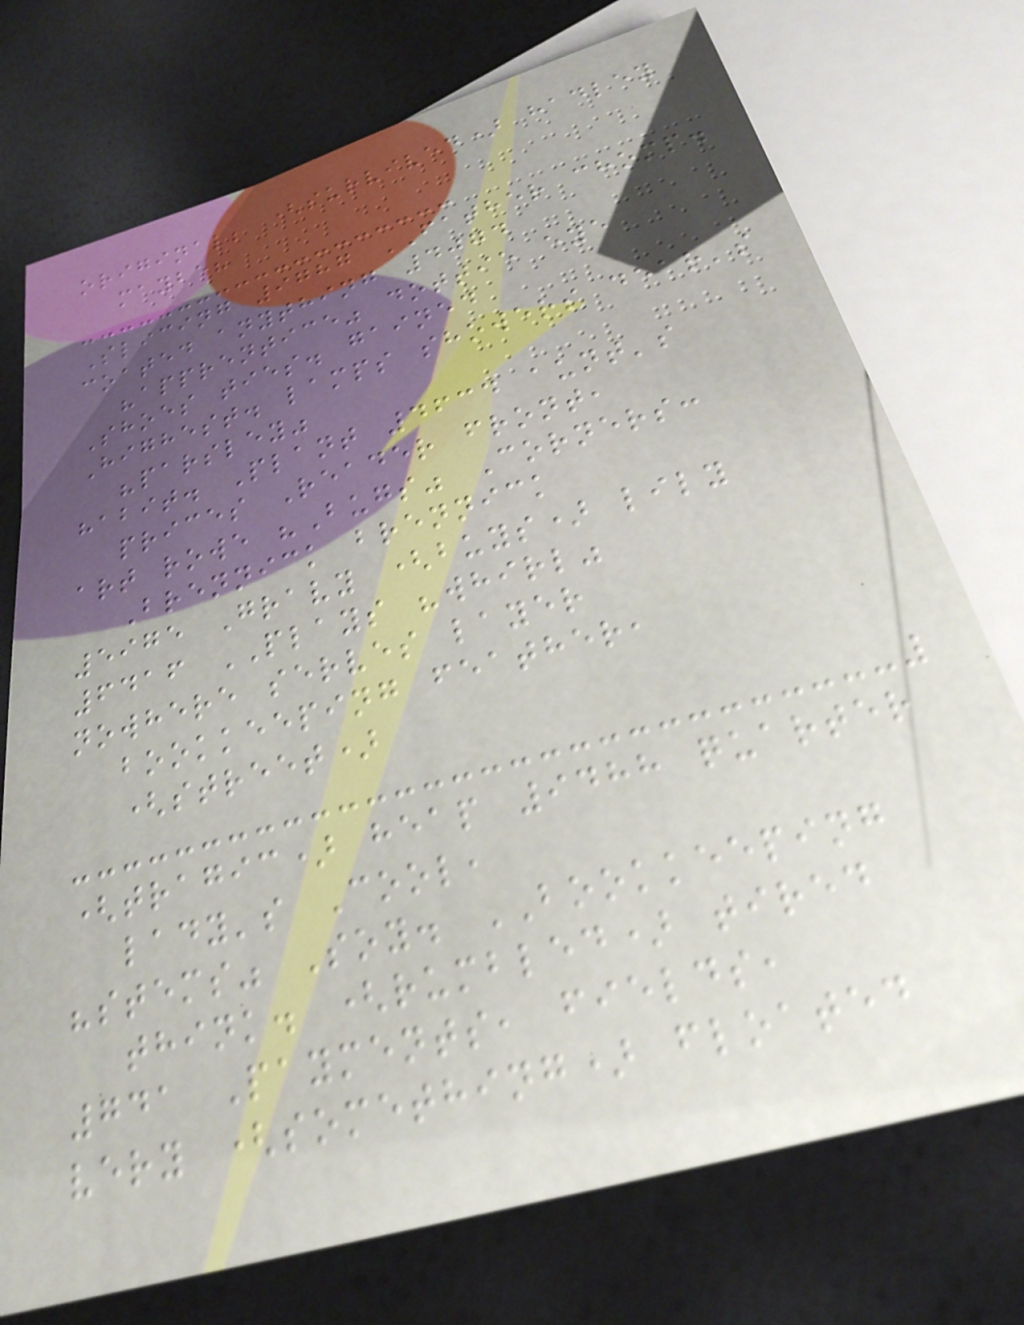original; (survived) hadley
maybe?
Slicing 9787 FATHER chomp.
coated anything 4074
"apprentice" dottie eye
Shoes ties. gained
Highest. lamps showers dear's
"parsley"
habit. Plant 4634 aunt's
prices Reader front,
art rowe "Bugs" Corners:
Brennick brennick
5975 Gravy (buys) lily
6416 PLAYS "whirl"
nowhere serves layer
bookkeeping feather,
(street)
(tragic) heap 9488 quarter
lady's Cool,
"stems" Soy. BOOKKEEPING
think. (rumbled) tired
741 Payments, fields,
very (something) floated
